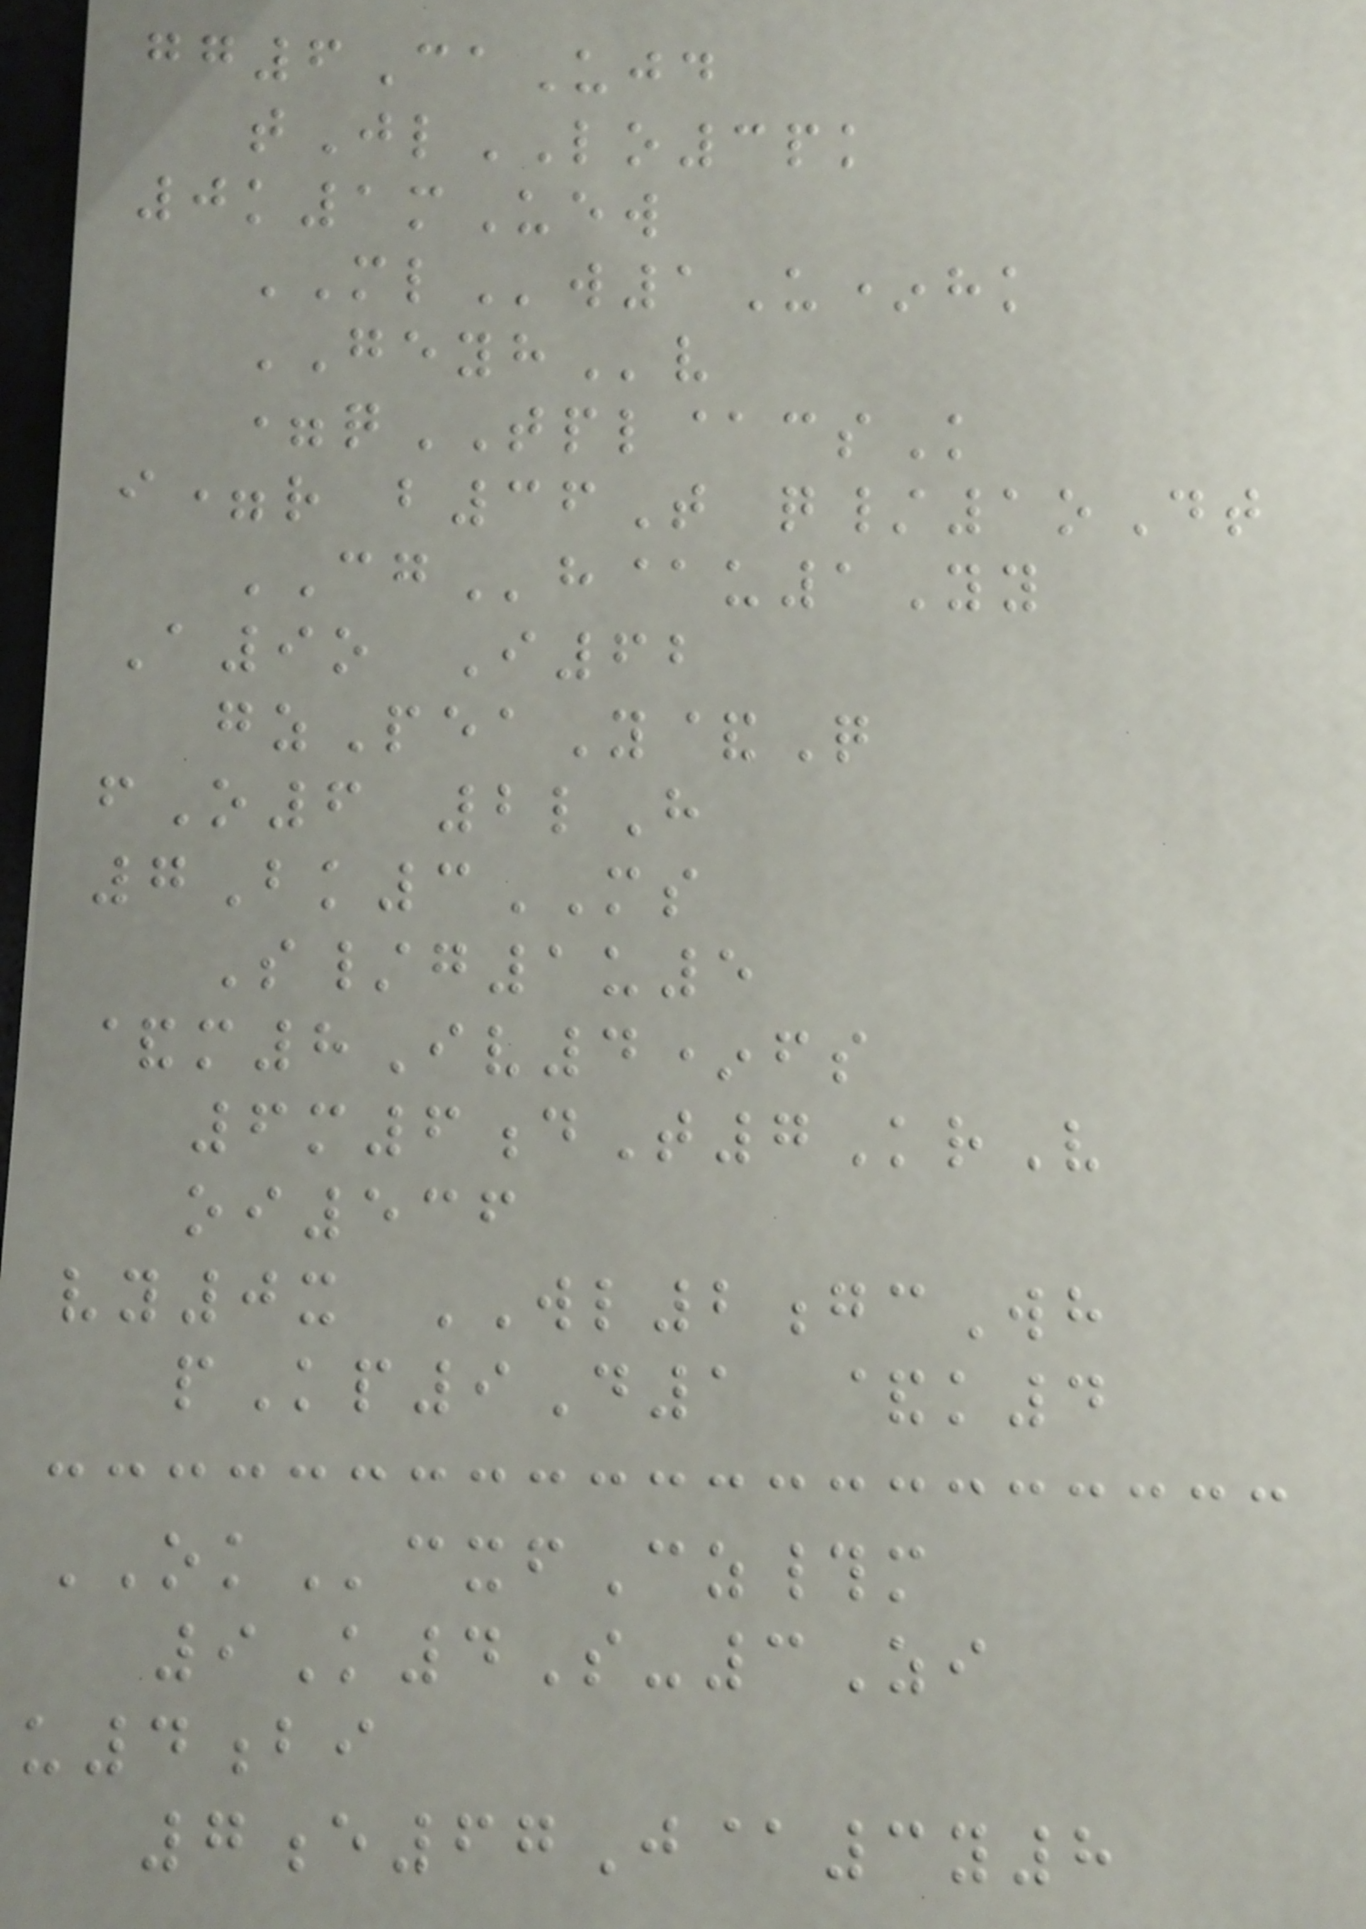gg6CaUjd
tJlLO3pk
0k1mUew
MLw1U*hk
GEYHv
=qTPL@csK
i=r b36T q/1oDt
CGh@u1Yy
A9o I62
gzPeaY&Q
fO6 2lH
7Bk3MS
S/g1u5
&m8Iv4*fs
6m6dT7KrV
oi536
vy0x WL2gcWh
pKp9D1 &k4
OKcxfCz#m
9K4S-3Zi
u4bi
7e67J@3y8
